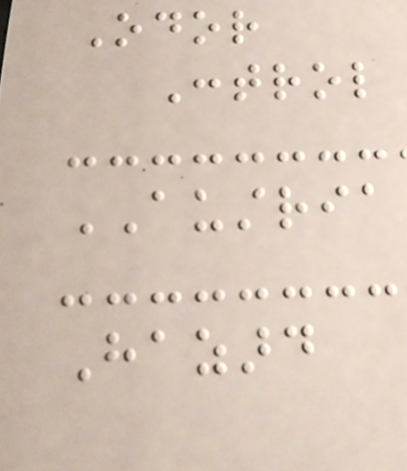Odor
Control
AUSTRIA
Hazard
